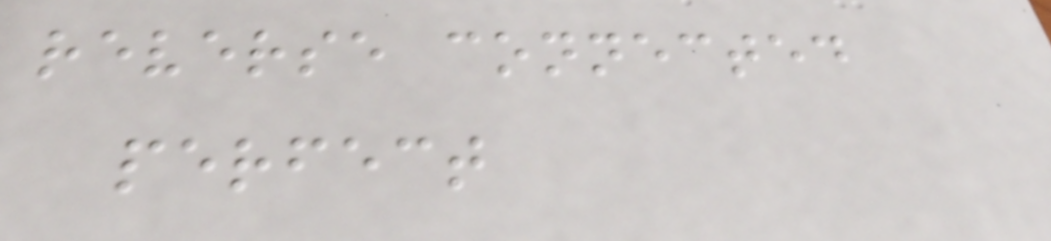reverse connected
perfect
